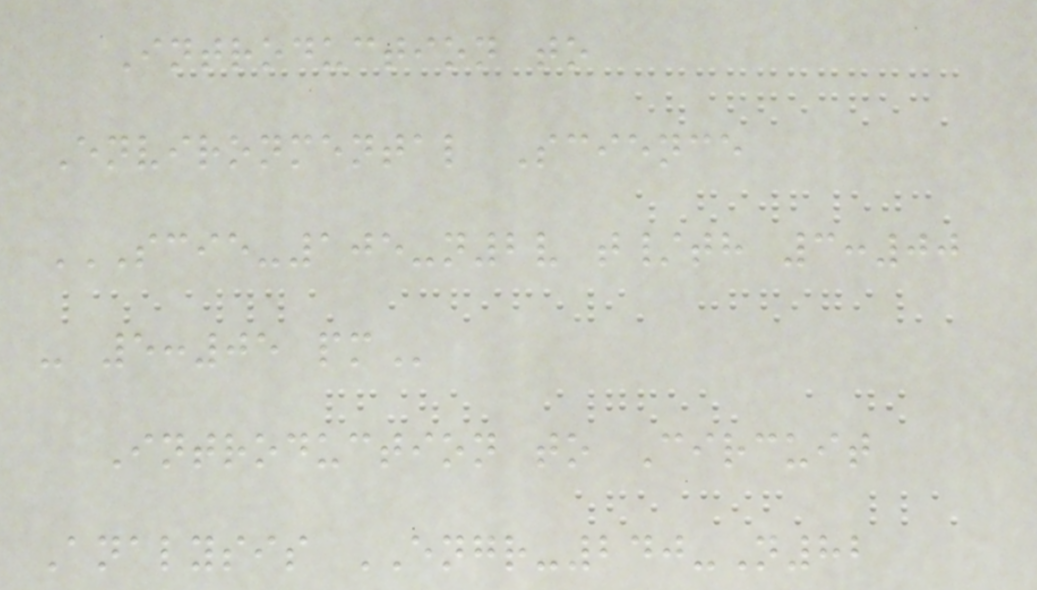Introduction to
Environmental Science
SCIE-105-N2V T/TH 3:00
- 5:05 PM
Introduction to Circuit
Analysis ENGR-240-N82
